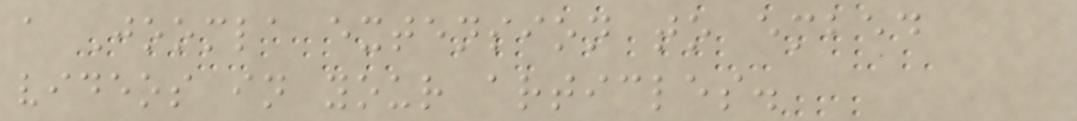a Joomla extension to embed
videos in your articles.
